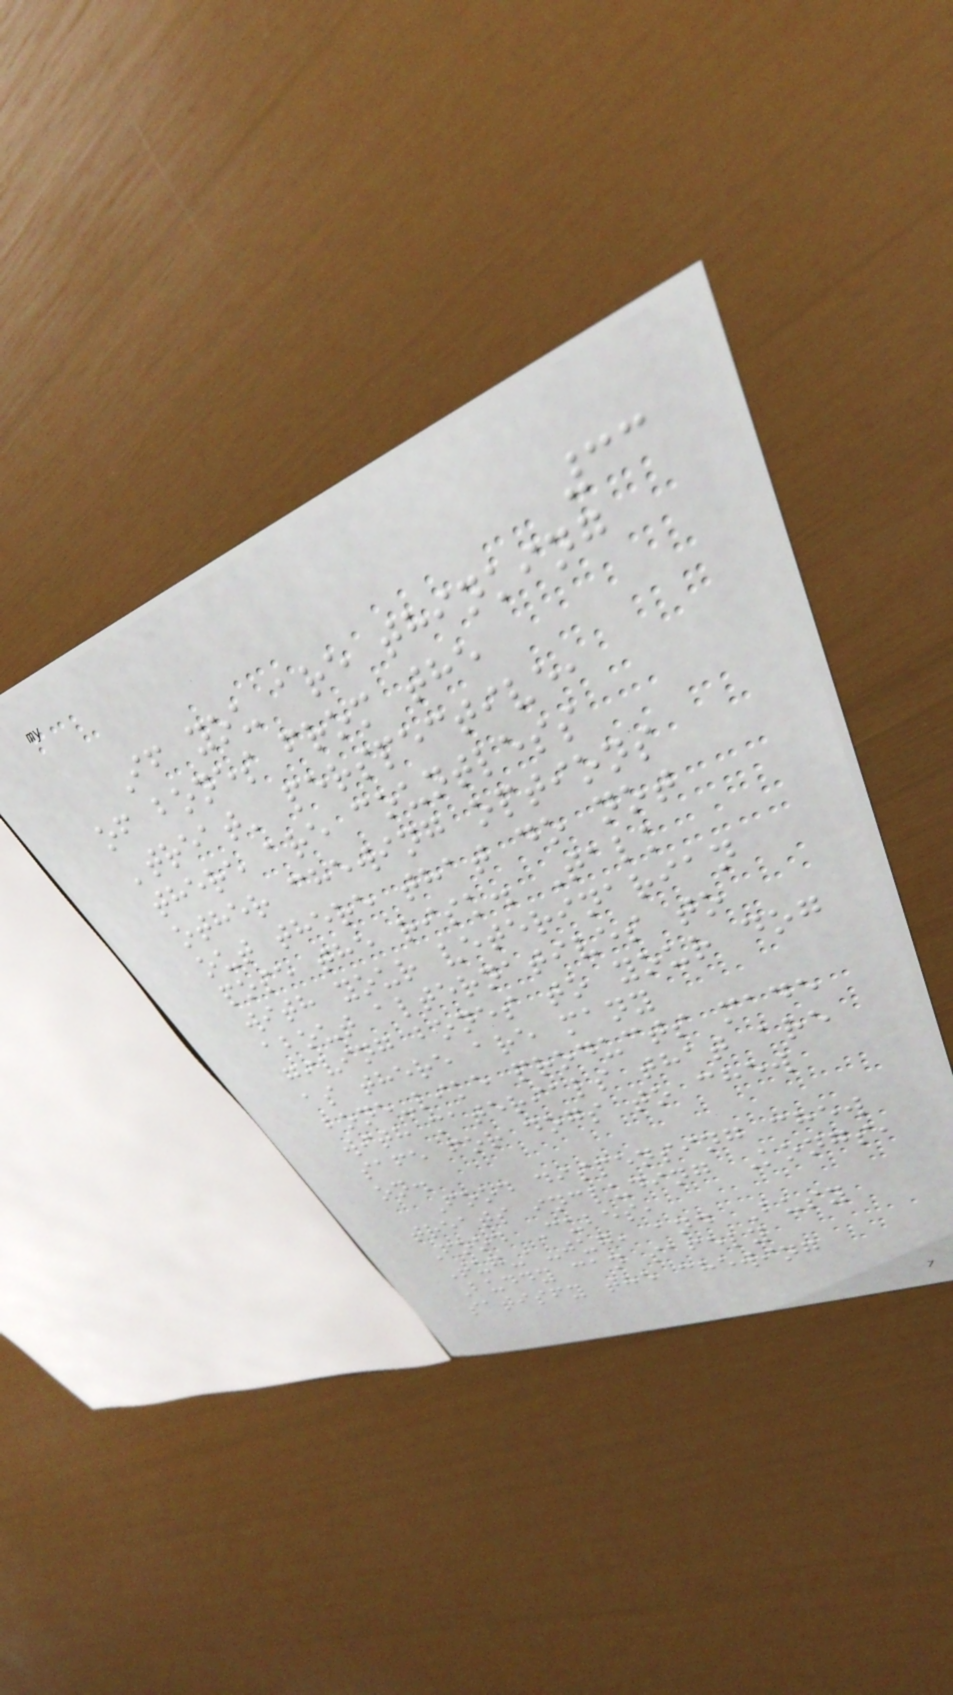33
If you are thinking
of bones from the
'treat' perspective,
there are countless
other chewing options
out there that do not
pose the risk. Talk
with your veterinarian
about alternatives to
giving bones to your dog
as there are many
bone-like products made
with materials that are
safe for dogs to chew
on.
Food dispensing chew
treats including Kongs,
Food Cubes,
Tug-a-jug, and Busy
Buddy can safely
satisfy the chewing
